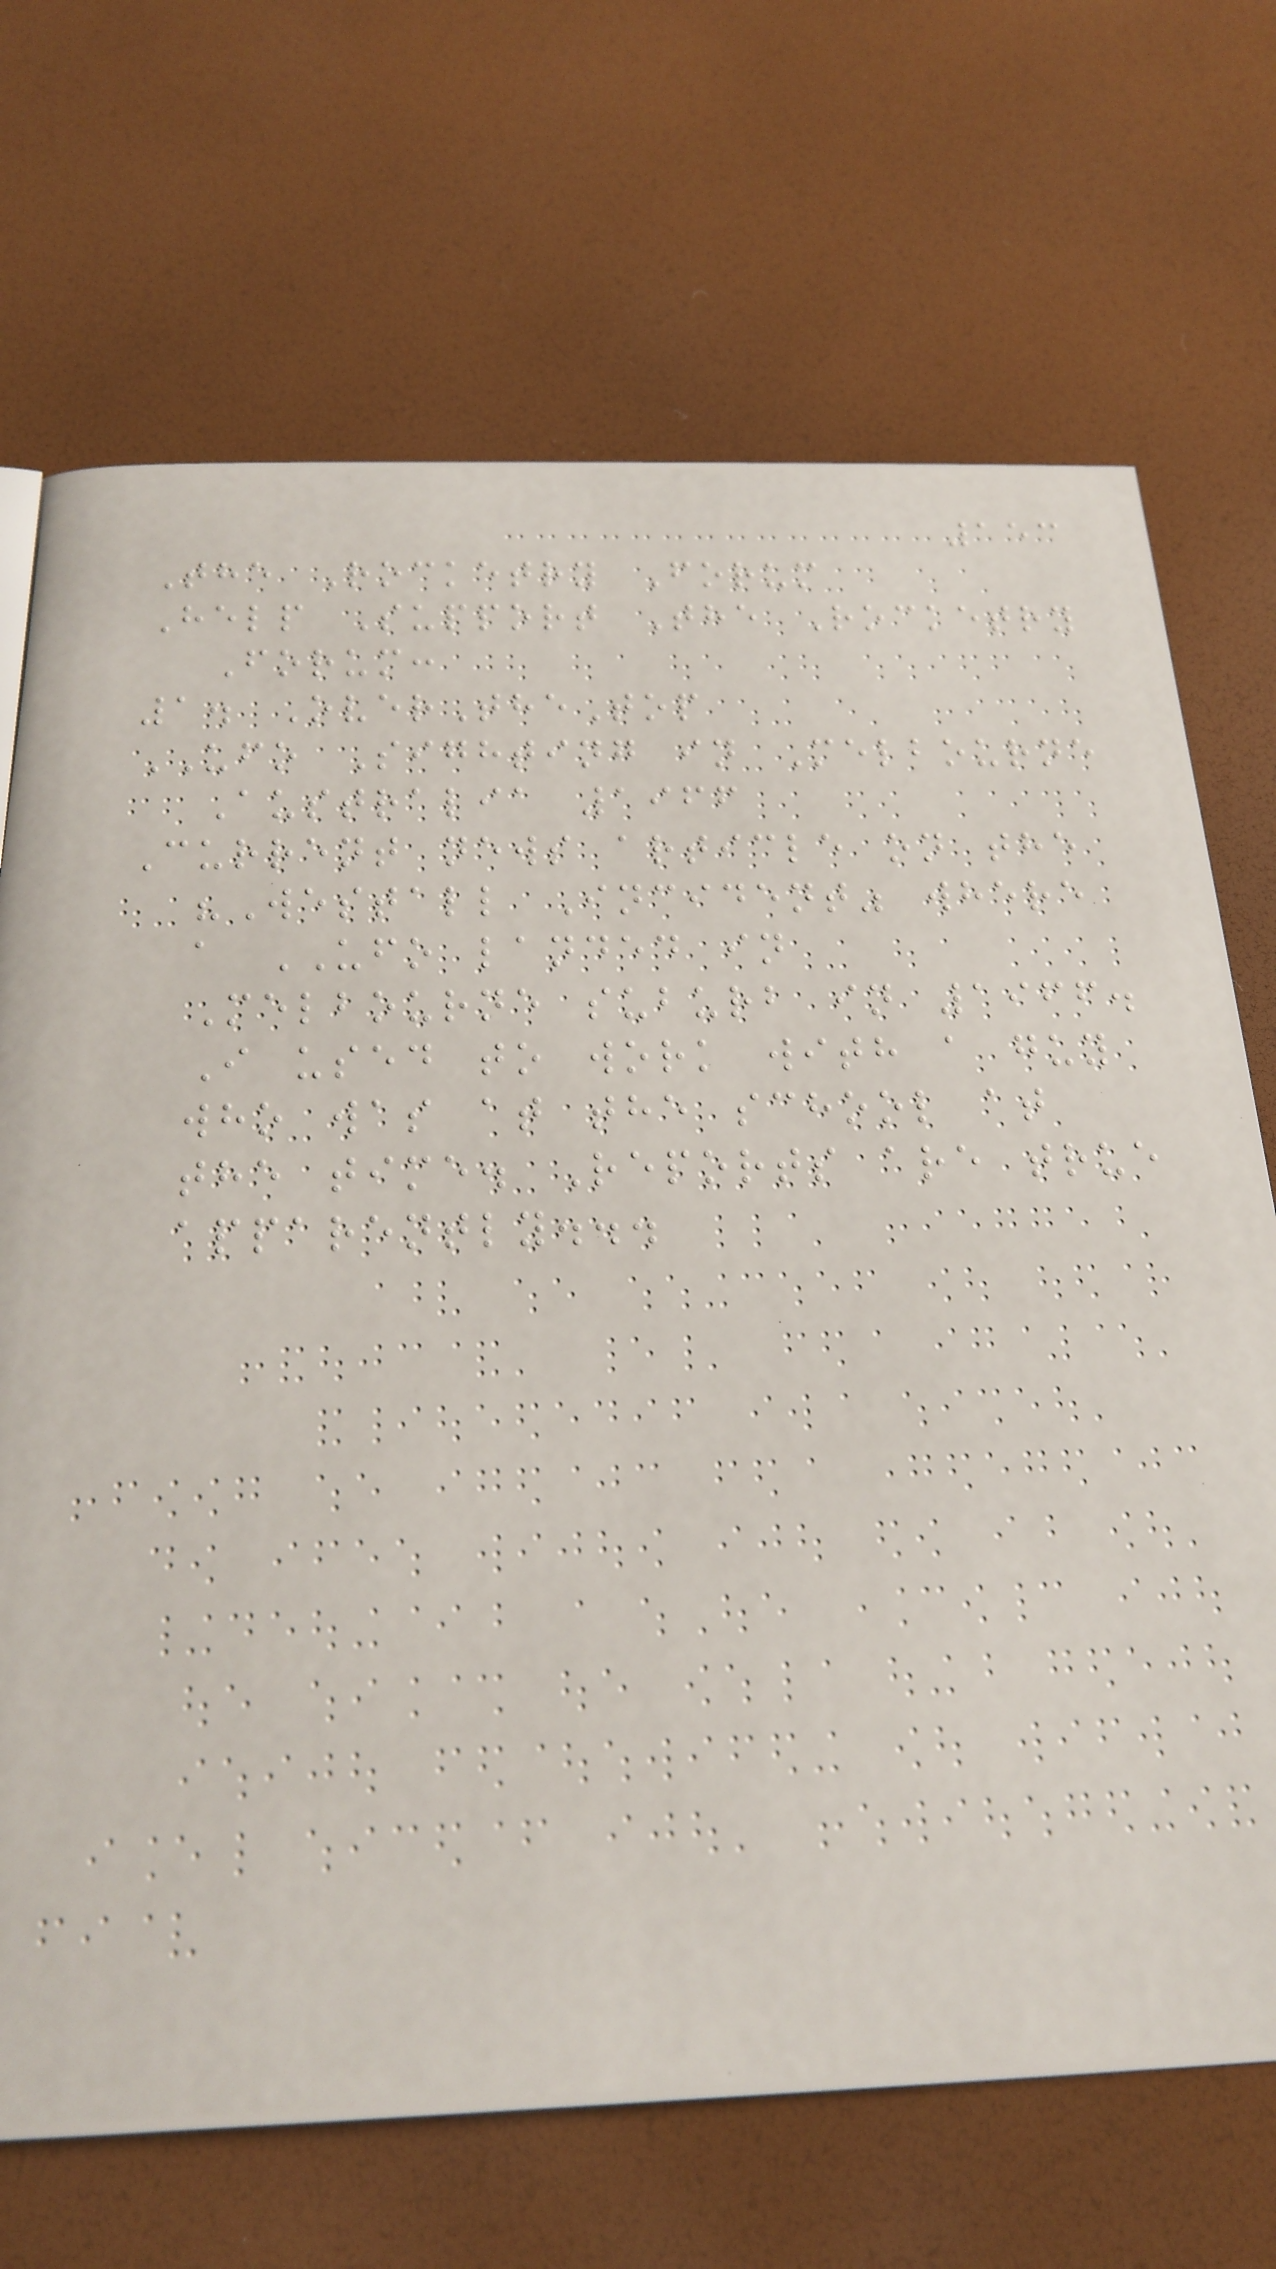153
The Rocketry Forum
Help Support The Rocketry
Forum:
1. OverTheTop
UFO Sighting in Melbourne
Australia 1966
Current news article on the
"Westall Incident" where
a UFO landed in
Melbourne suburb in 1966.
I used to work with a guy
who was at the school at
the time. Reports are true
apparently...
